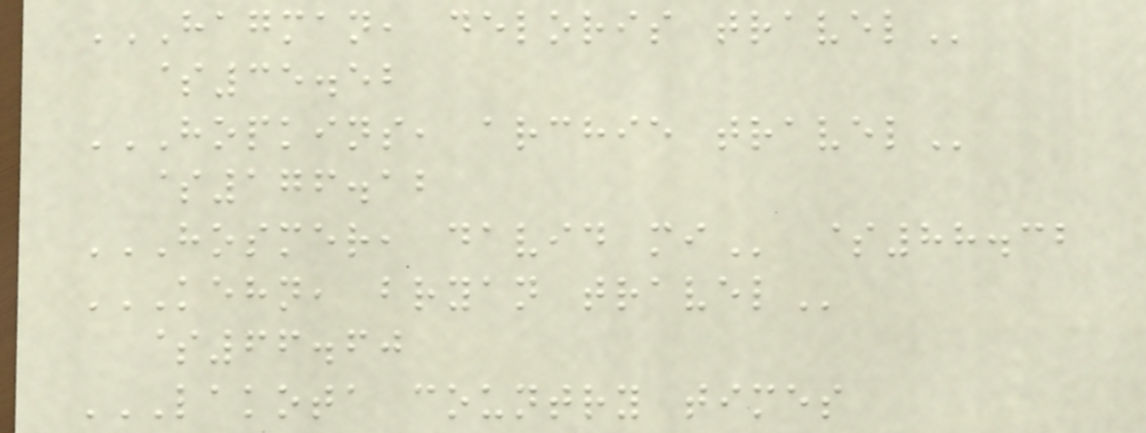HAGMAN, DELORIS TRAVEL
$35.52
HOPKINS, ARCHIE TRAVEL
$176.12
HOSMER, DAVID MI $88.32
KEHN, BRYAN TRAVEL
$66.60
LAKOTA COUNTRY TIMES
